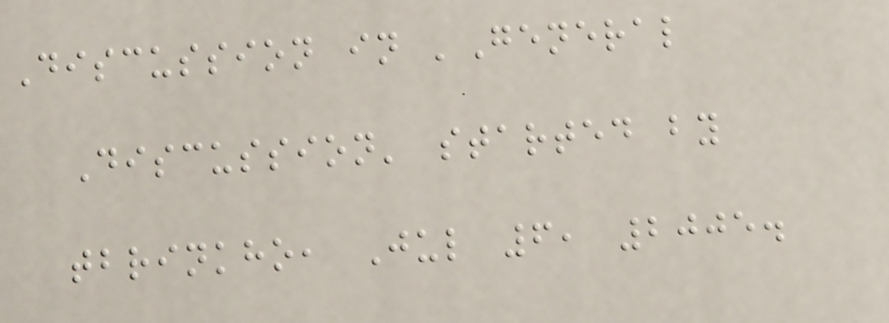Discussion in 'General
Discussion' started by
tbrinkho, Jul 6, 2005.
